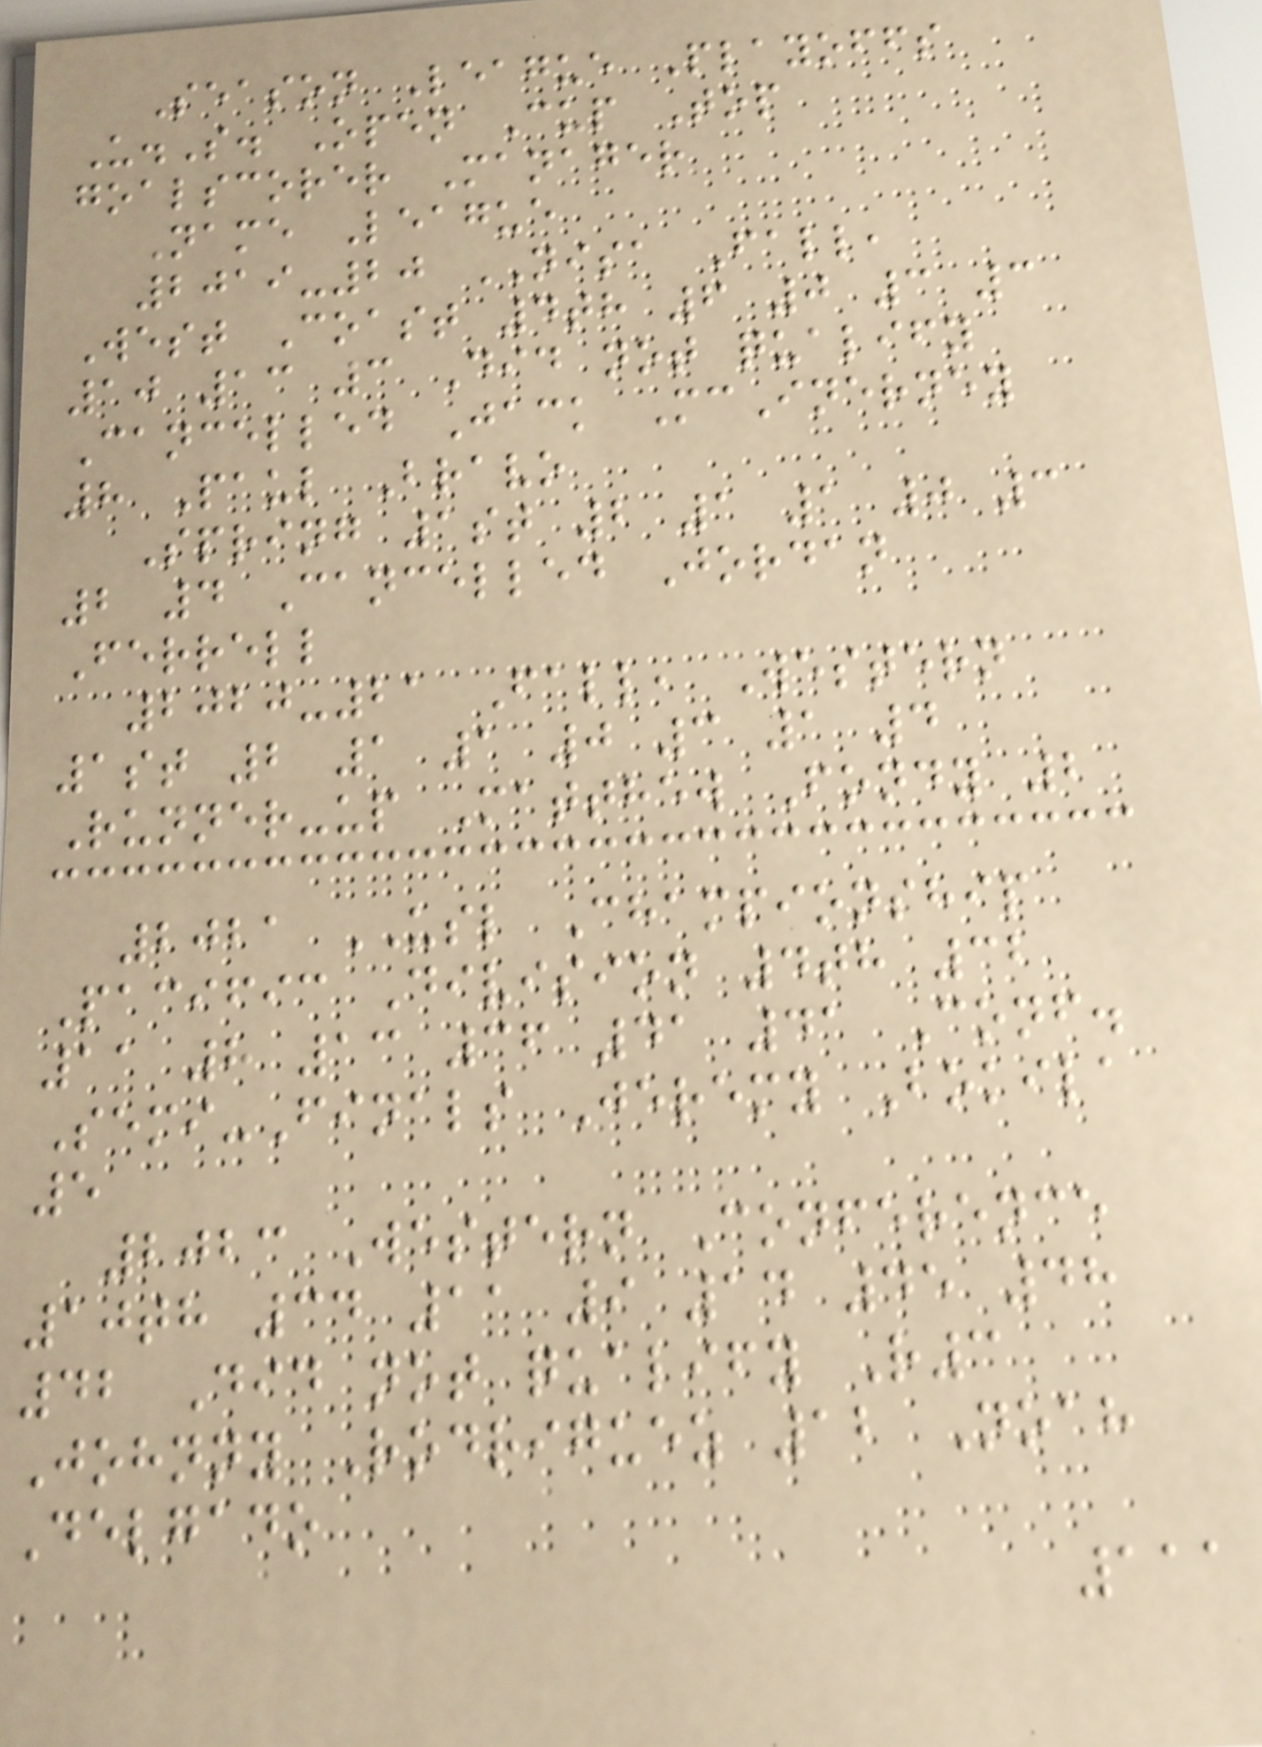Season League Playoffs
U.S. Open Cup Top
goalscorer Manager
Name League
2019-20 NISA Fall,
West Coast 4th 6 0 3 3
10 13 3 Did not qualify
Cancelled Jack McInerney
8 Paul Bravo
Spring 1st 2 1 1 0 3
2 4 Cancelled Jordan
Ferrell
2020-21 Fall, Western
1st 2 1 1 0 3 1 4
Runner-up Matthew Fondy 2
2021 USL Championship
Pacific Division 4th 32
11 8 13 36 41 41 Conf.
Semi-Finals Jeremy Bokila
5
2023 Western Conference
10th 34 11 9 14 45 48
42 Did not qualify R3
Johnny Rodriguez 12 Noah
Delgado
111
